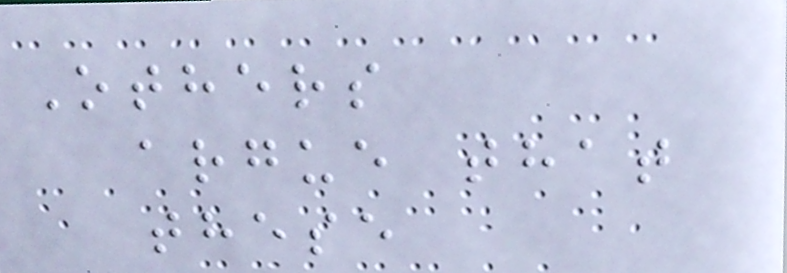Others
argue that
these
